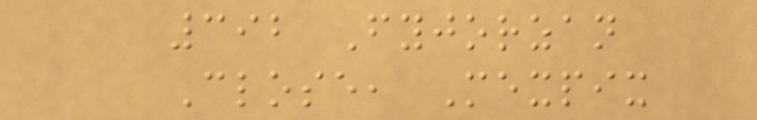392 Fyjorzan
Close, Mexpix
